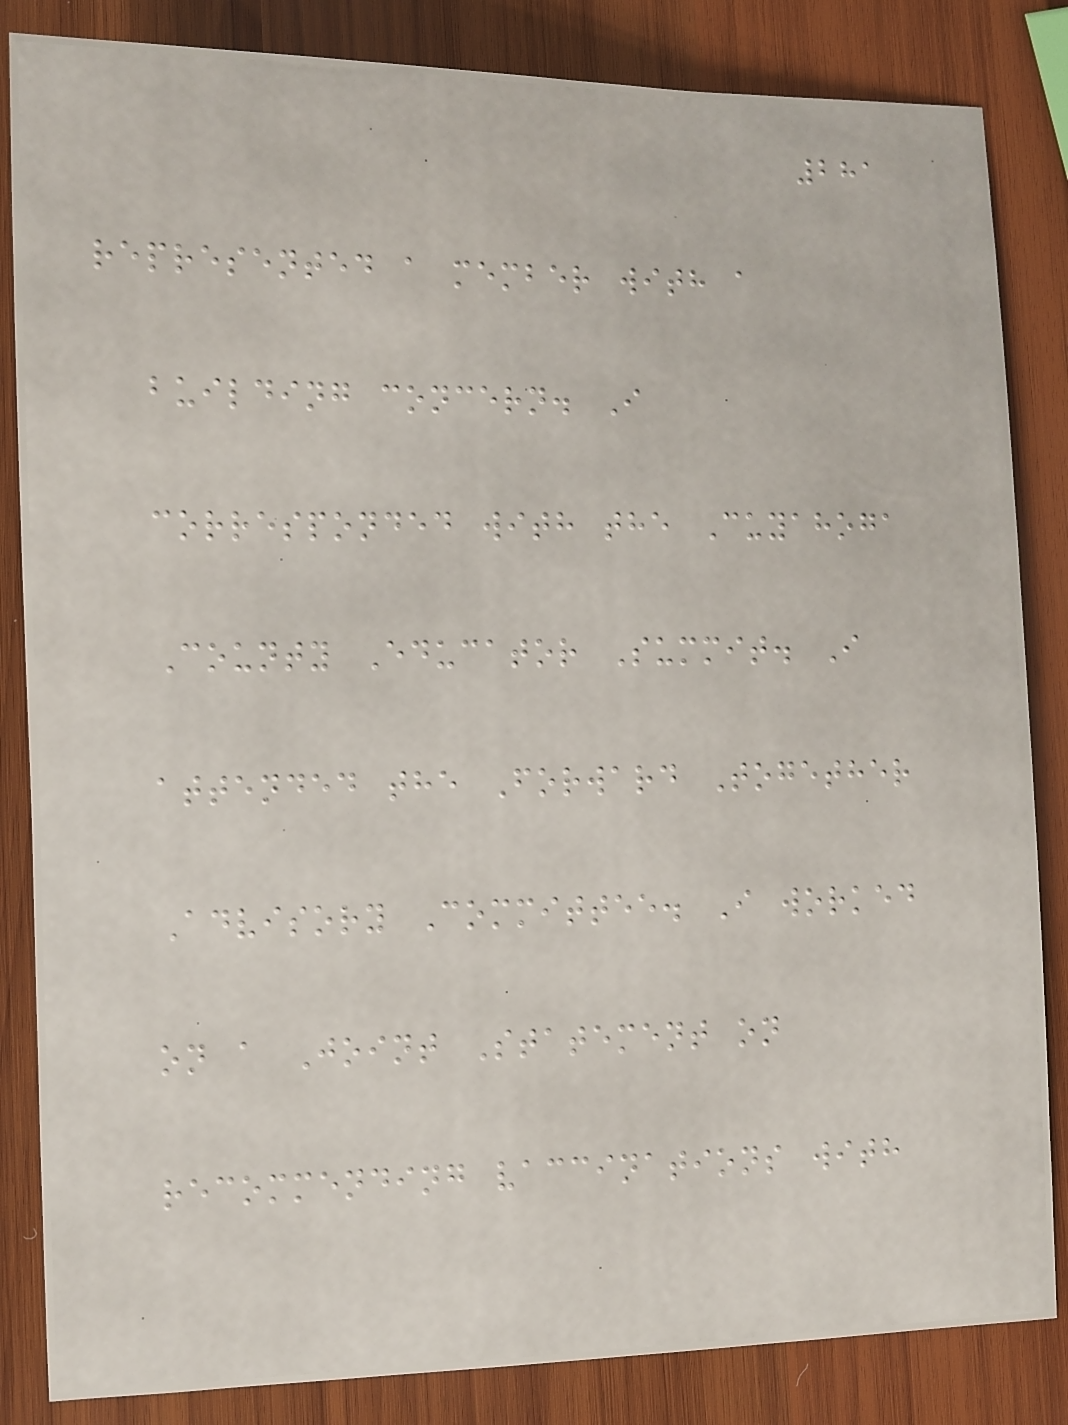281
represented a member with a
building concern. I
corresponded with the Cuyahoga
County Educator Summit. I
attended the Forward Together
Advisory Committee. I worked
on a Joint Statement on
recommending vaccinations with
